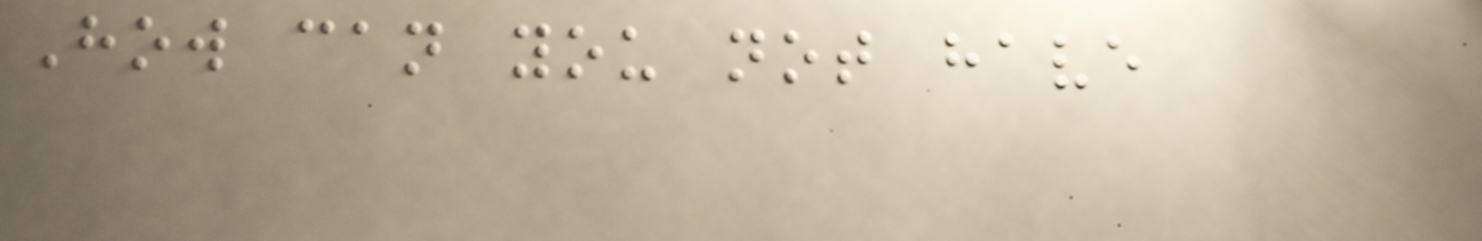How can you not have
